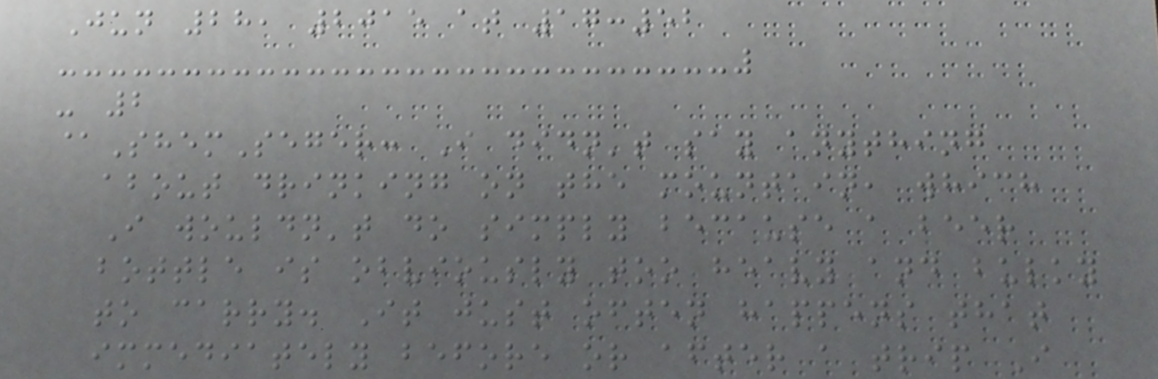Jun 28, 2015 at 17:52
- 2
@ShemSeger: I didn't say anything
about drinking on the mountain, which
I wouldn't do simply because a beer
bottle is obviously too heavy and bulky
to carry. It just often happens that
immediately before or after a trip I
